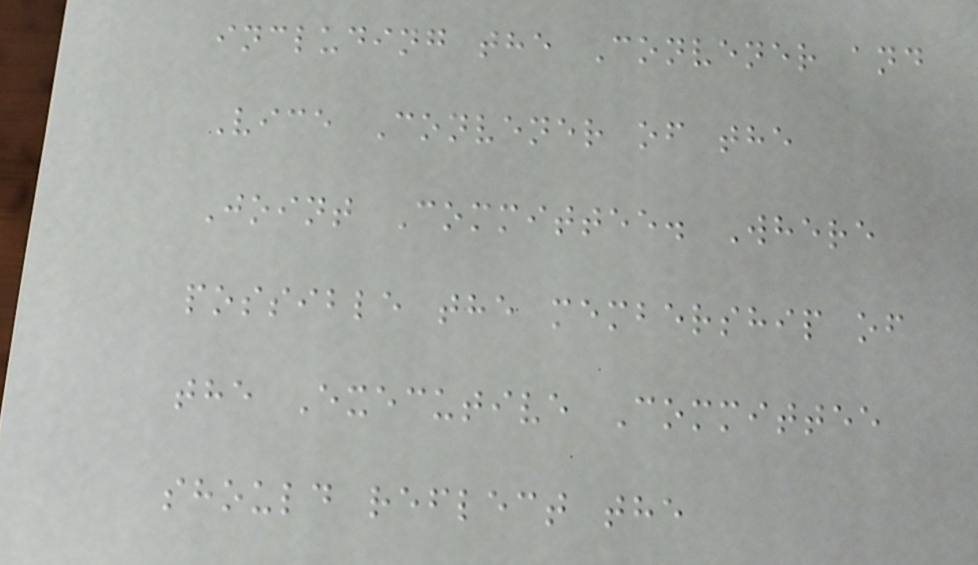including the Convener and
Vice Convener of the
Joint Committee. Where
possible the membership of
the Executive Committee
should reflect the
